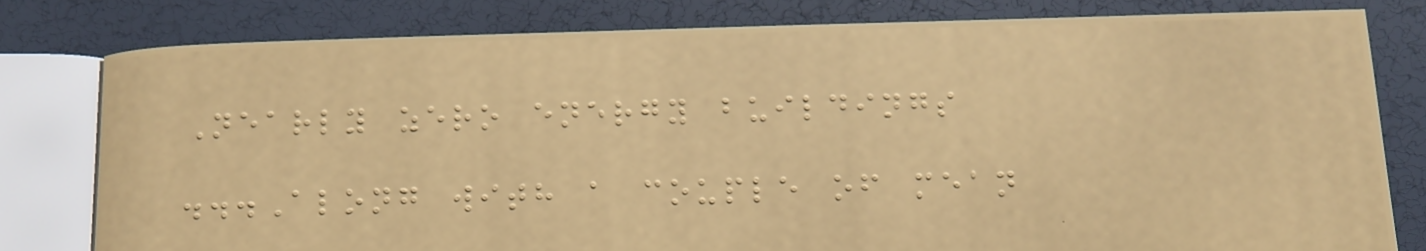Nearly zero energy buildings
...Along with a couple of mean
